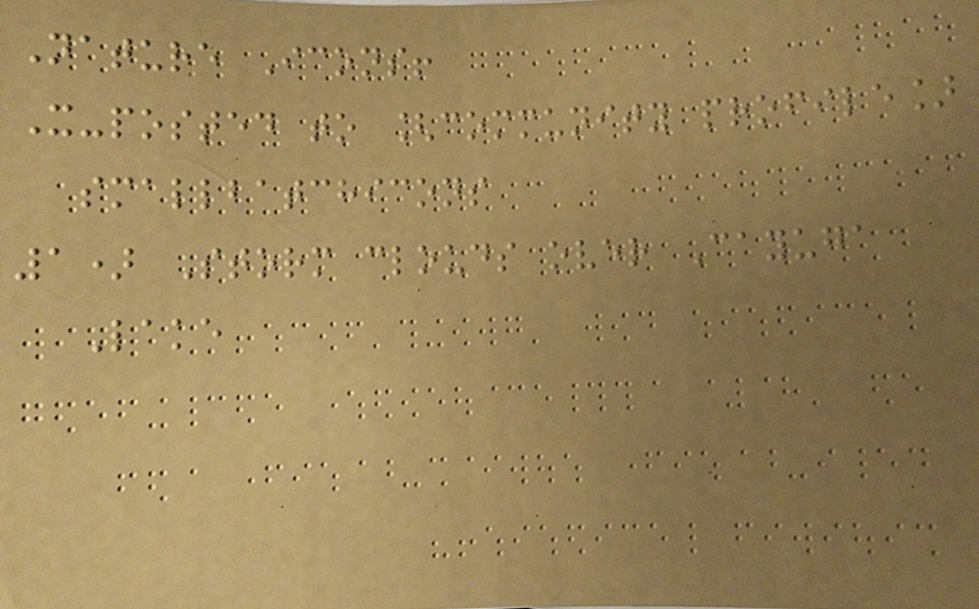Nature Icons!
X-posted to [community profile]
smallbatchicons
1) Storm clouds over Cayuga
Lake
